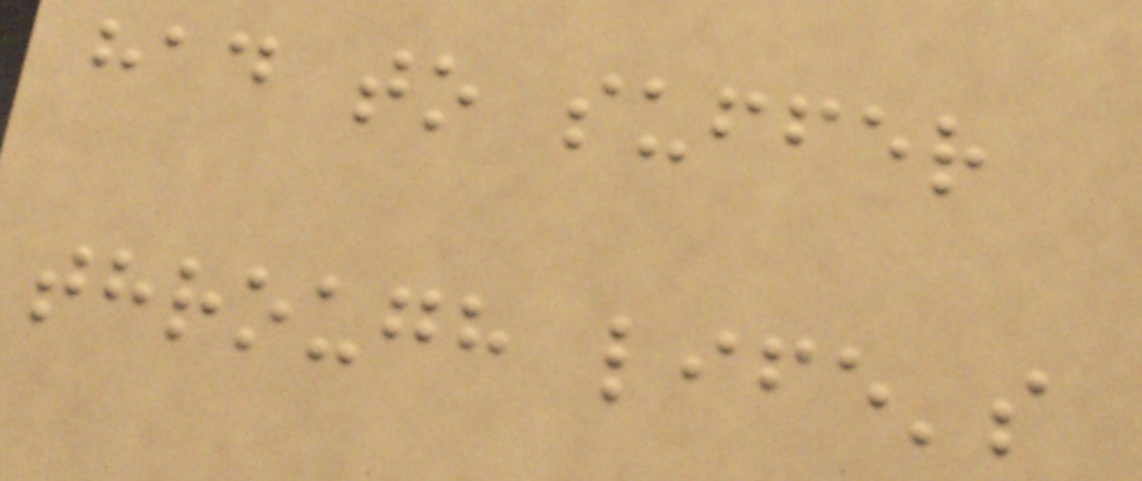had to suffer
through life's
